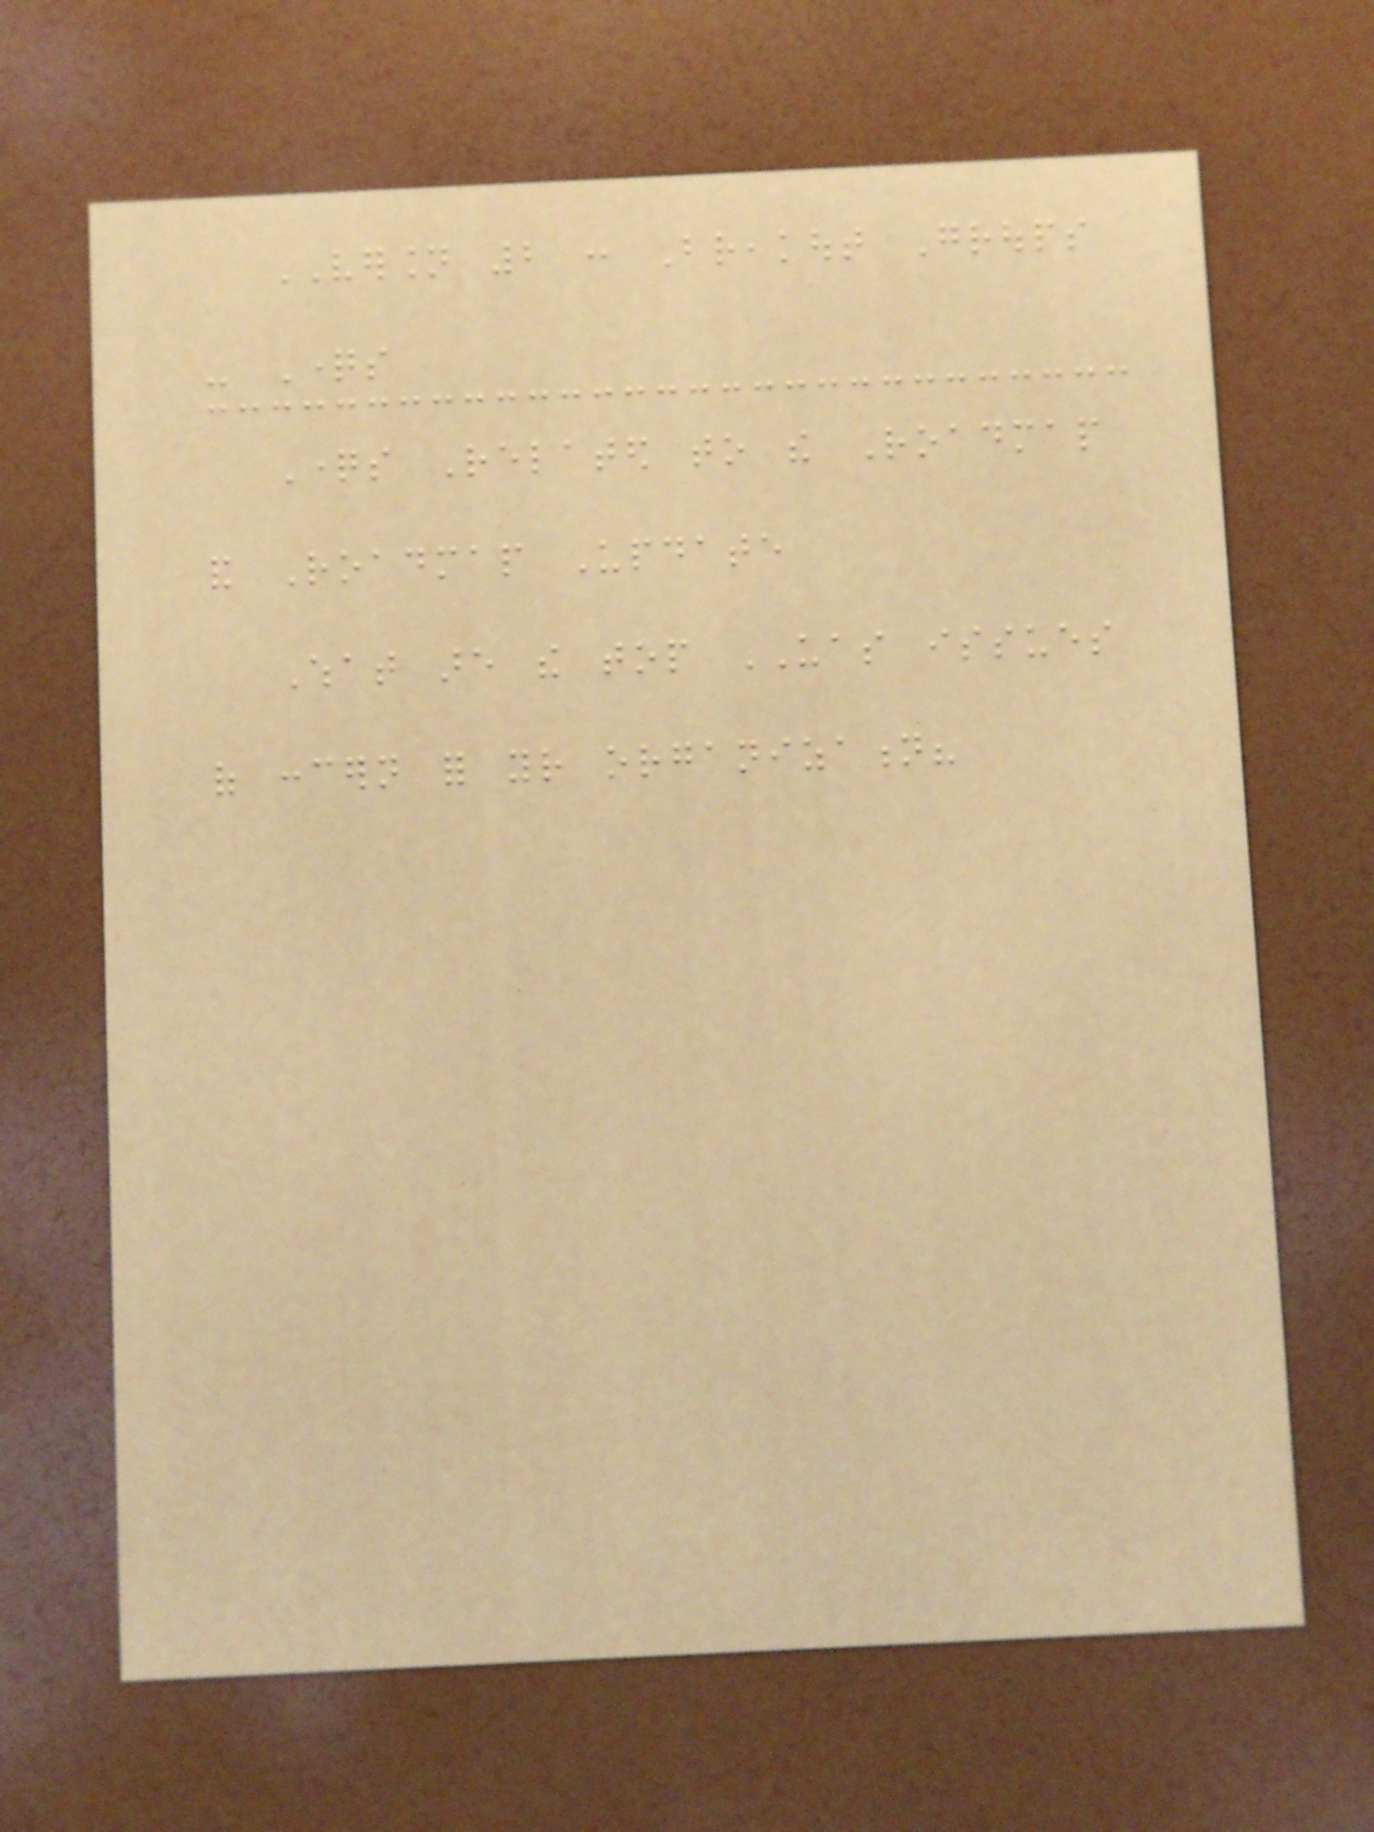VERSION 2 : Breakout Groups
- Questions
Questions Related to the Roadmap
and Roadmap Update
What are the top UAS issues
of concern for your organization?
